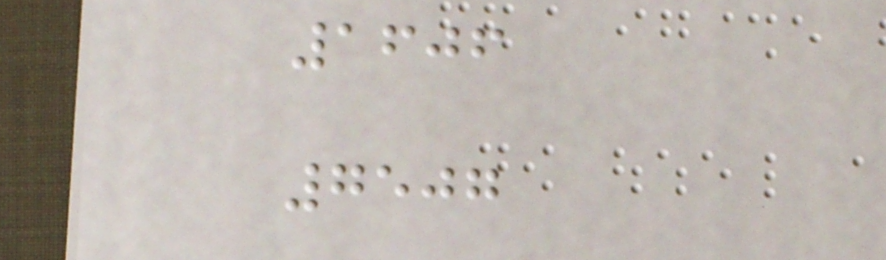1606
7507
